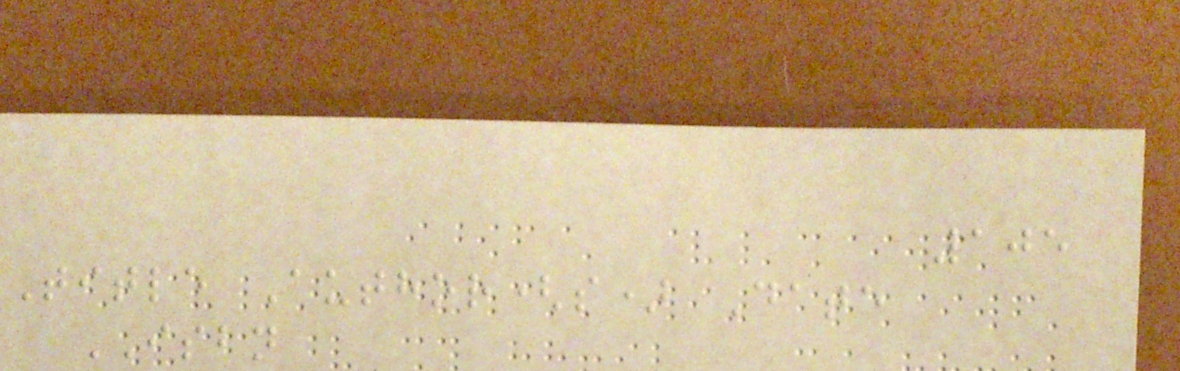105
Title Author(s) Date
ISBN
